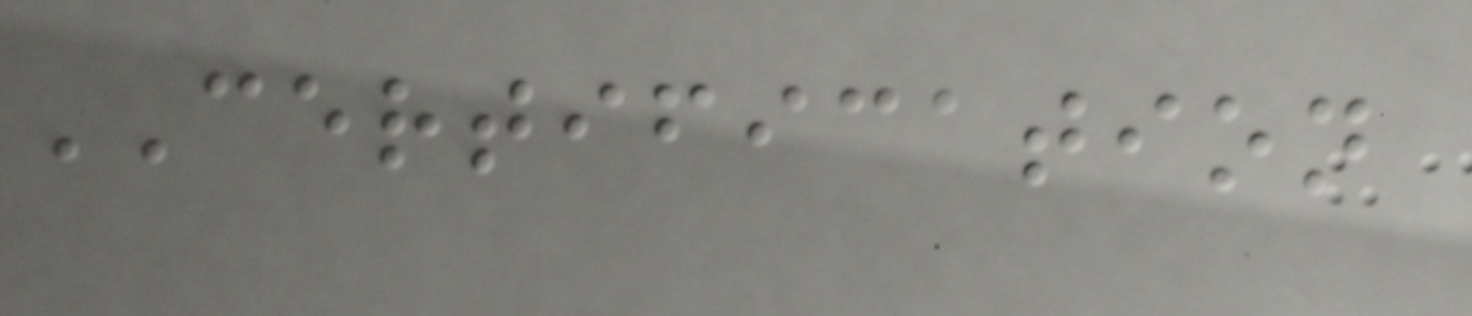CERTIFICATION
